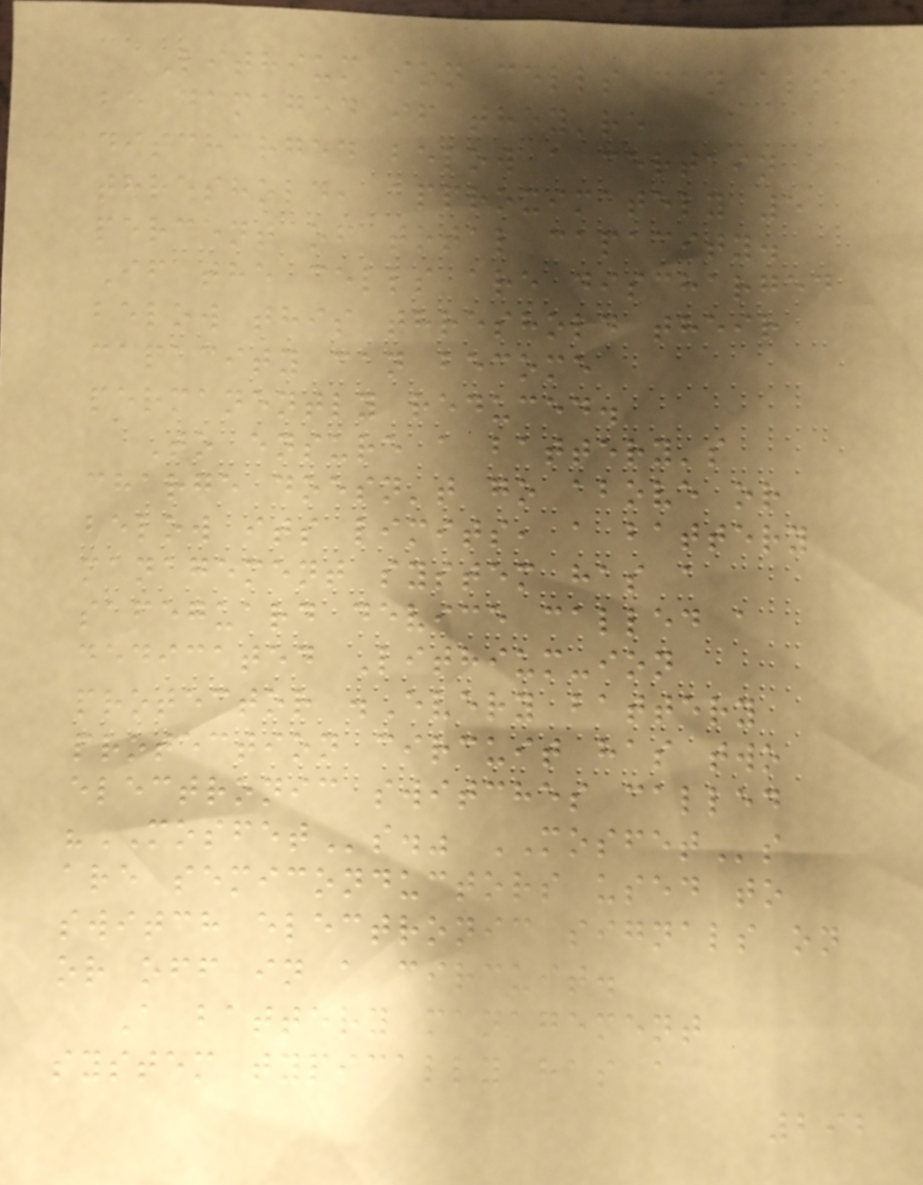Lithium ion cells can also
be damaged if they're
discharged below a certain
threshold, approximately 5
percent of total capacity.
If the cells are discharged
below this threshold their
capacity can become
permanently reduced.
To ensure a battery's
charge doesn't go above or
below its limits, a battery
management system has a
safeguard device called a
dedicated Lithium-ion
protector .Every battery
protection circuit has two
electronic switches called
"MOSFETs." MOSFETs
are semiconductors used to
switch electronic signals on
or off in a circuit.
A battery management
system typically has a
292
